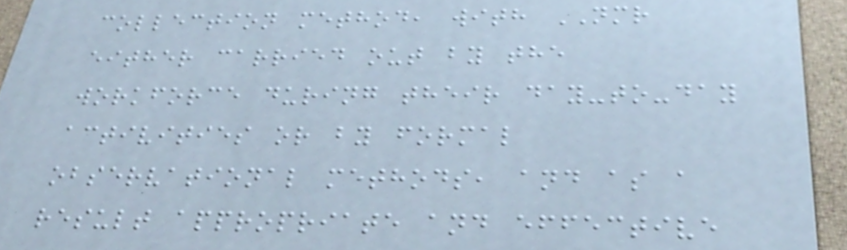collection method, with NMR
either carried out by the
workforce during their day-to-day
activities or by formal
observational methods, and as a
result appropriate and effective
